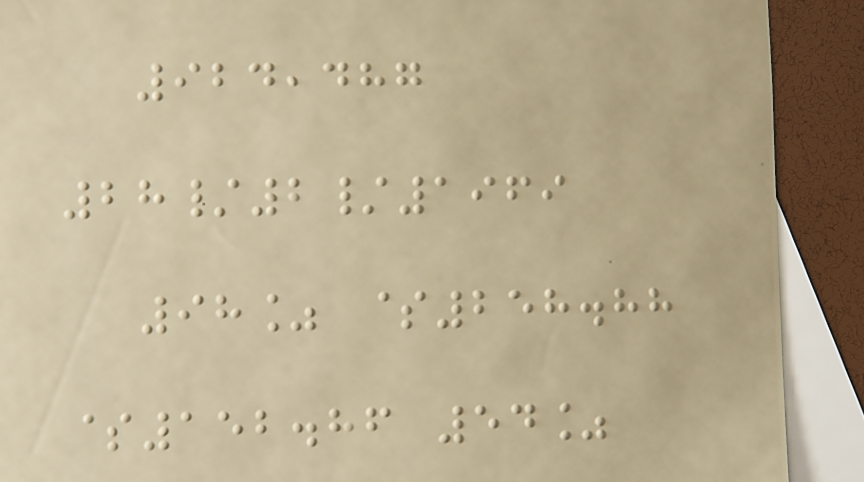924,487
28/2/1969
98% $258.88
$152.86 54%
